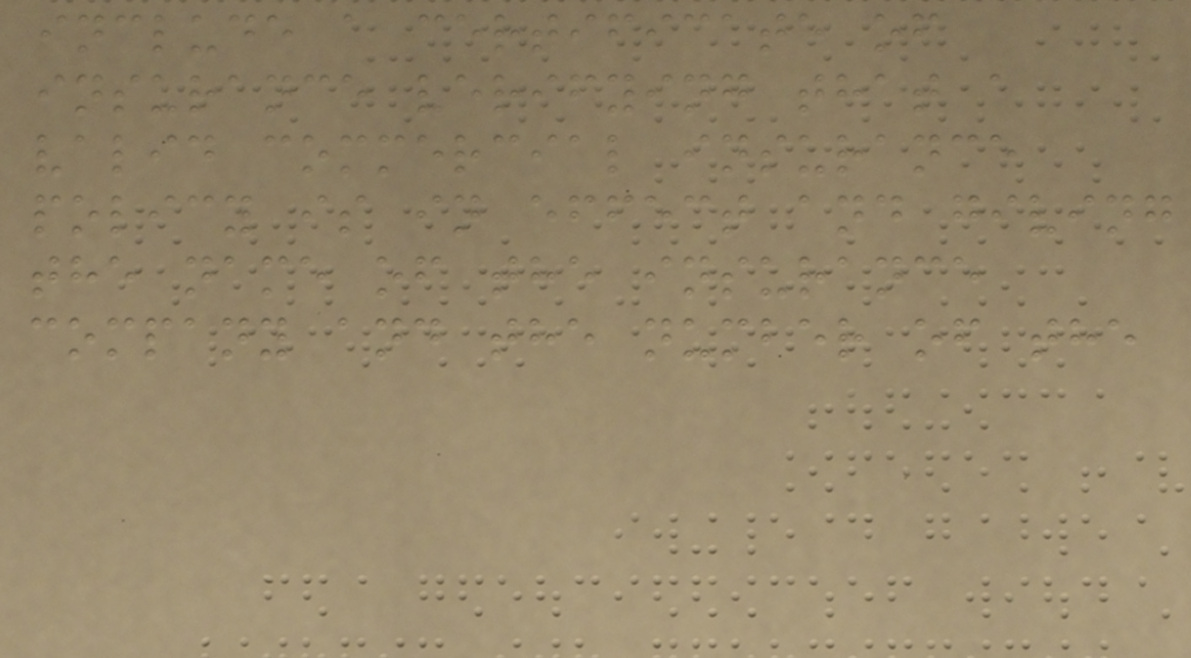include a certificate of
insurance verifying that a
valid commercial insurance
policy is in effect and giving
the name of the insurance
company and the number of the
